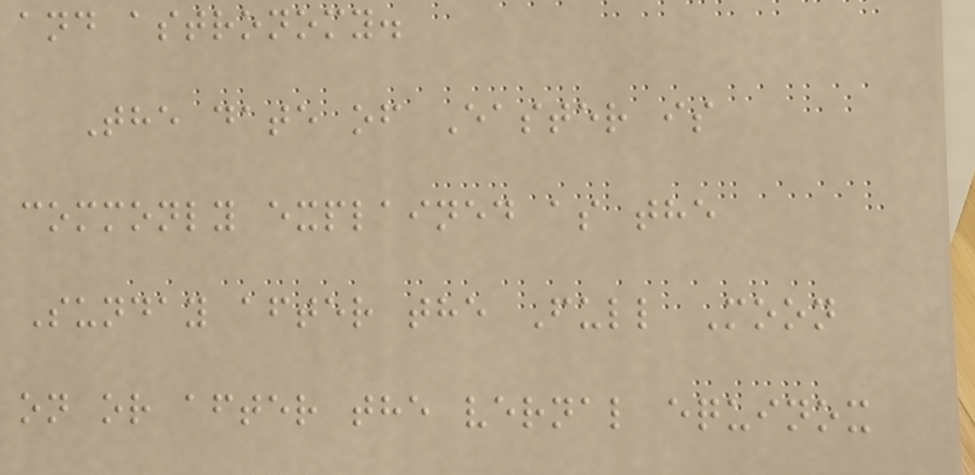and astronomy.
The date of Easter is
commonly explained as the
Sunday after the Full Moon
on or after the vernal equinox
